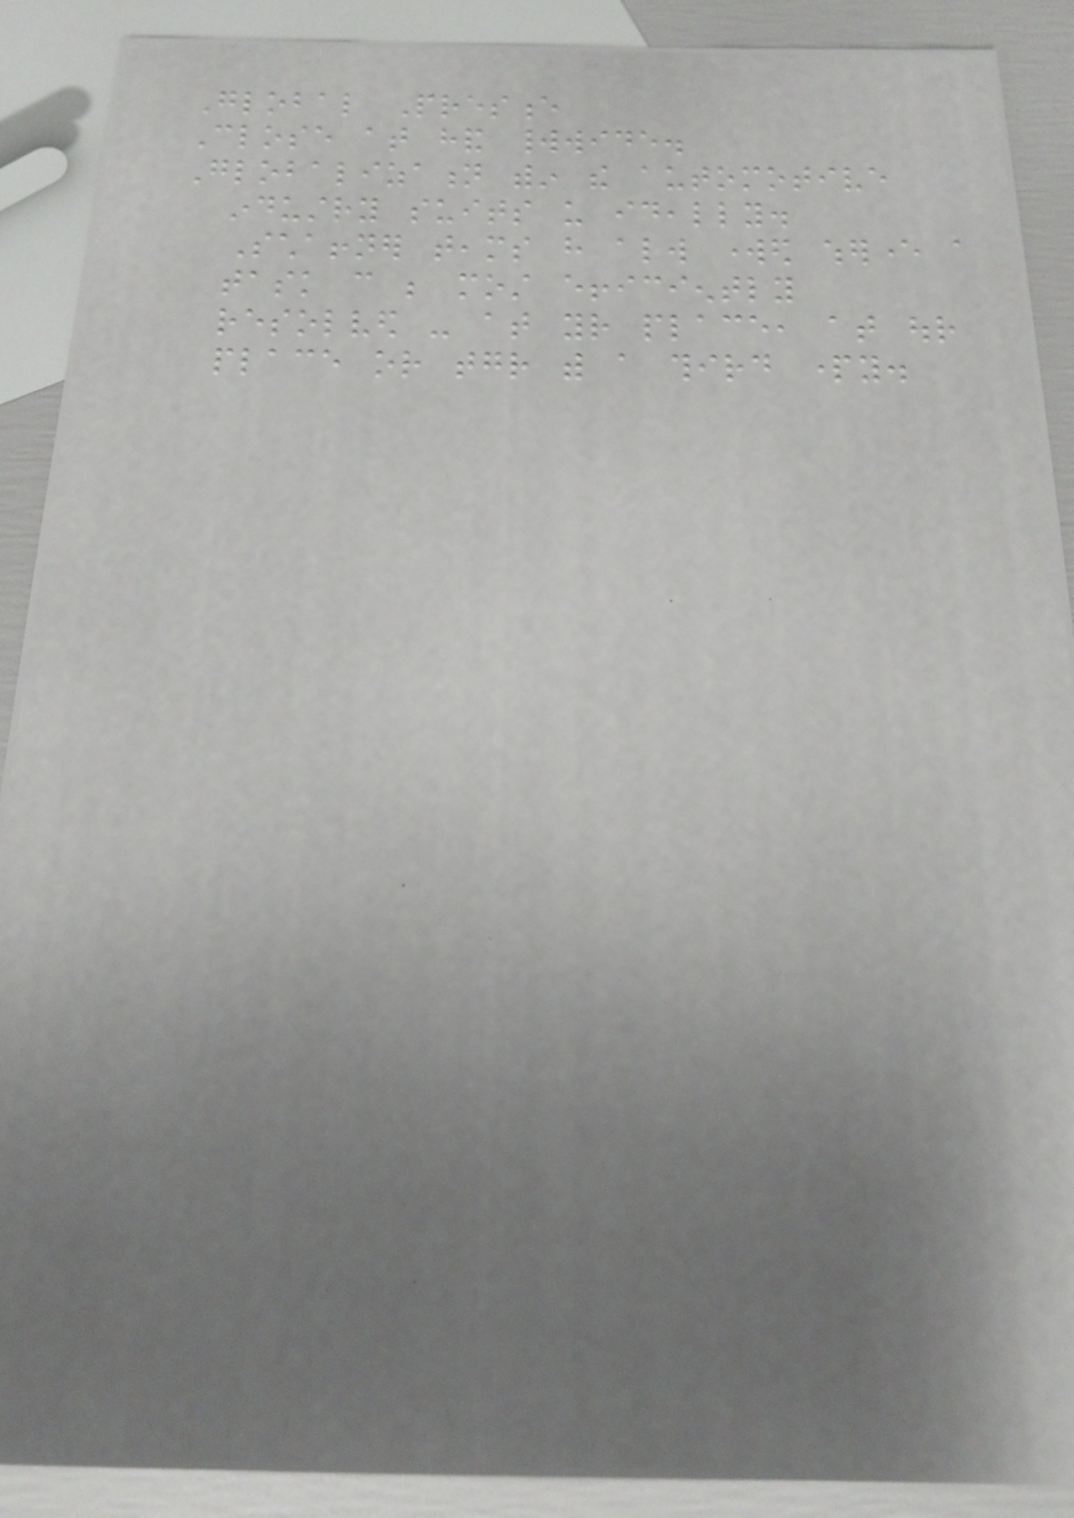Global Presence
Close at hand worldwide.
Globalization within the automotive
industry suits us ideally.
Schaffner teams have always worked wherever a
task can be most efficiently
resolved - at your place, at our
place or together with a third party.
